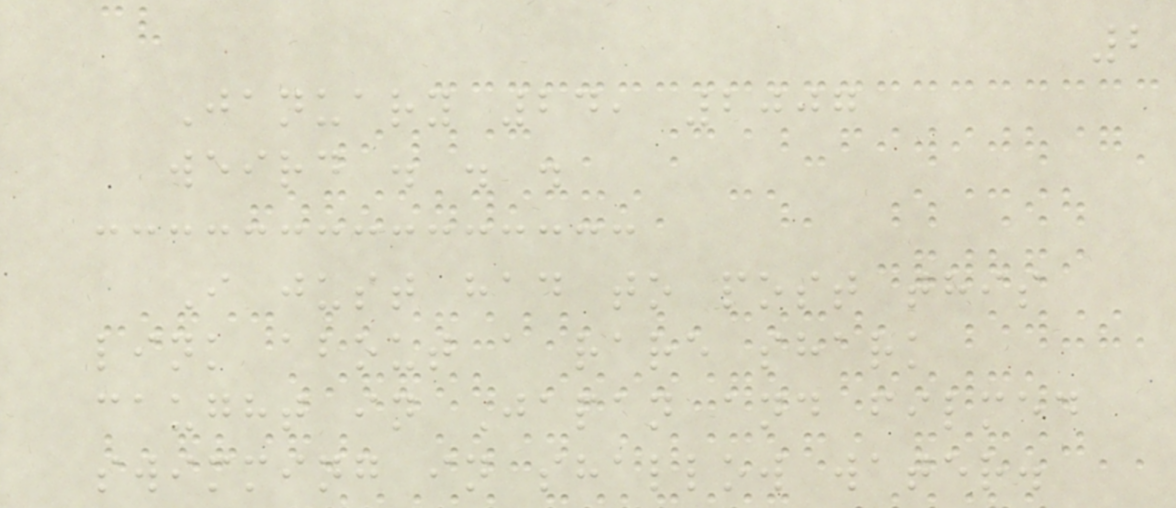2
January 24, 2007
weird . . .
I just had to post this
link about a rare shark
caught in Japan and filmed
swimming in shallow water.
